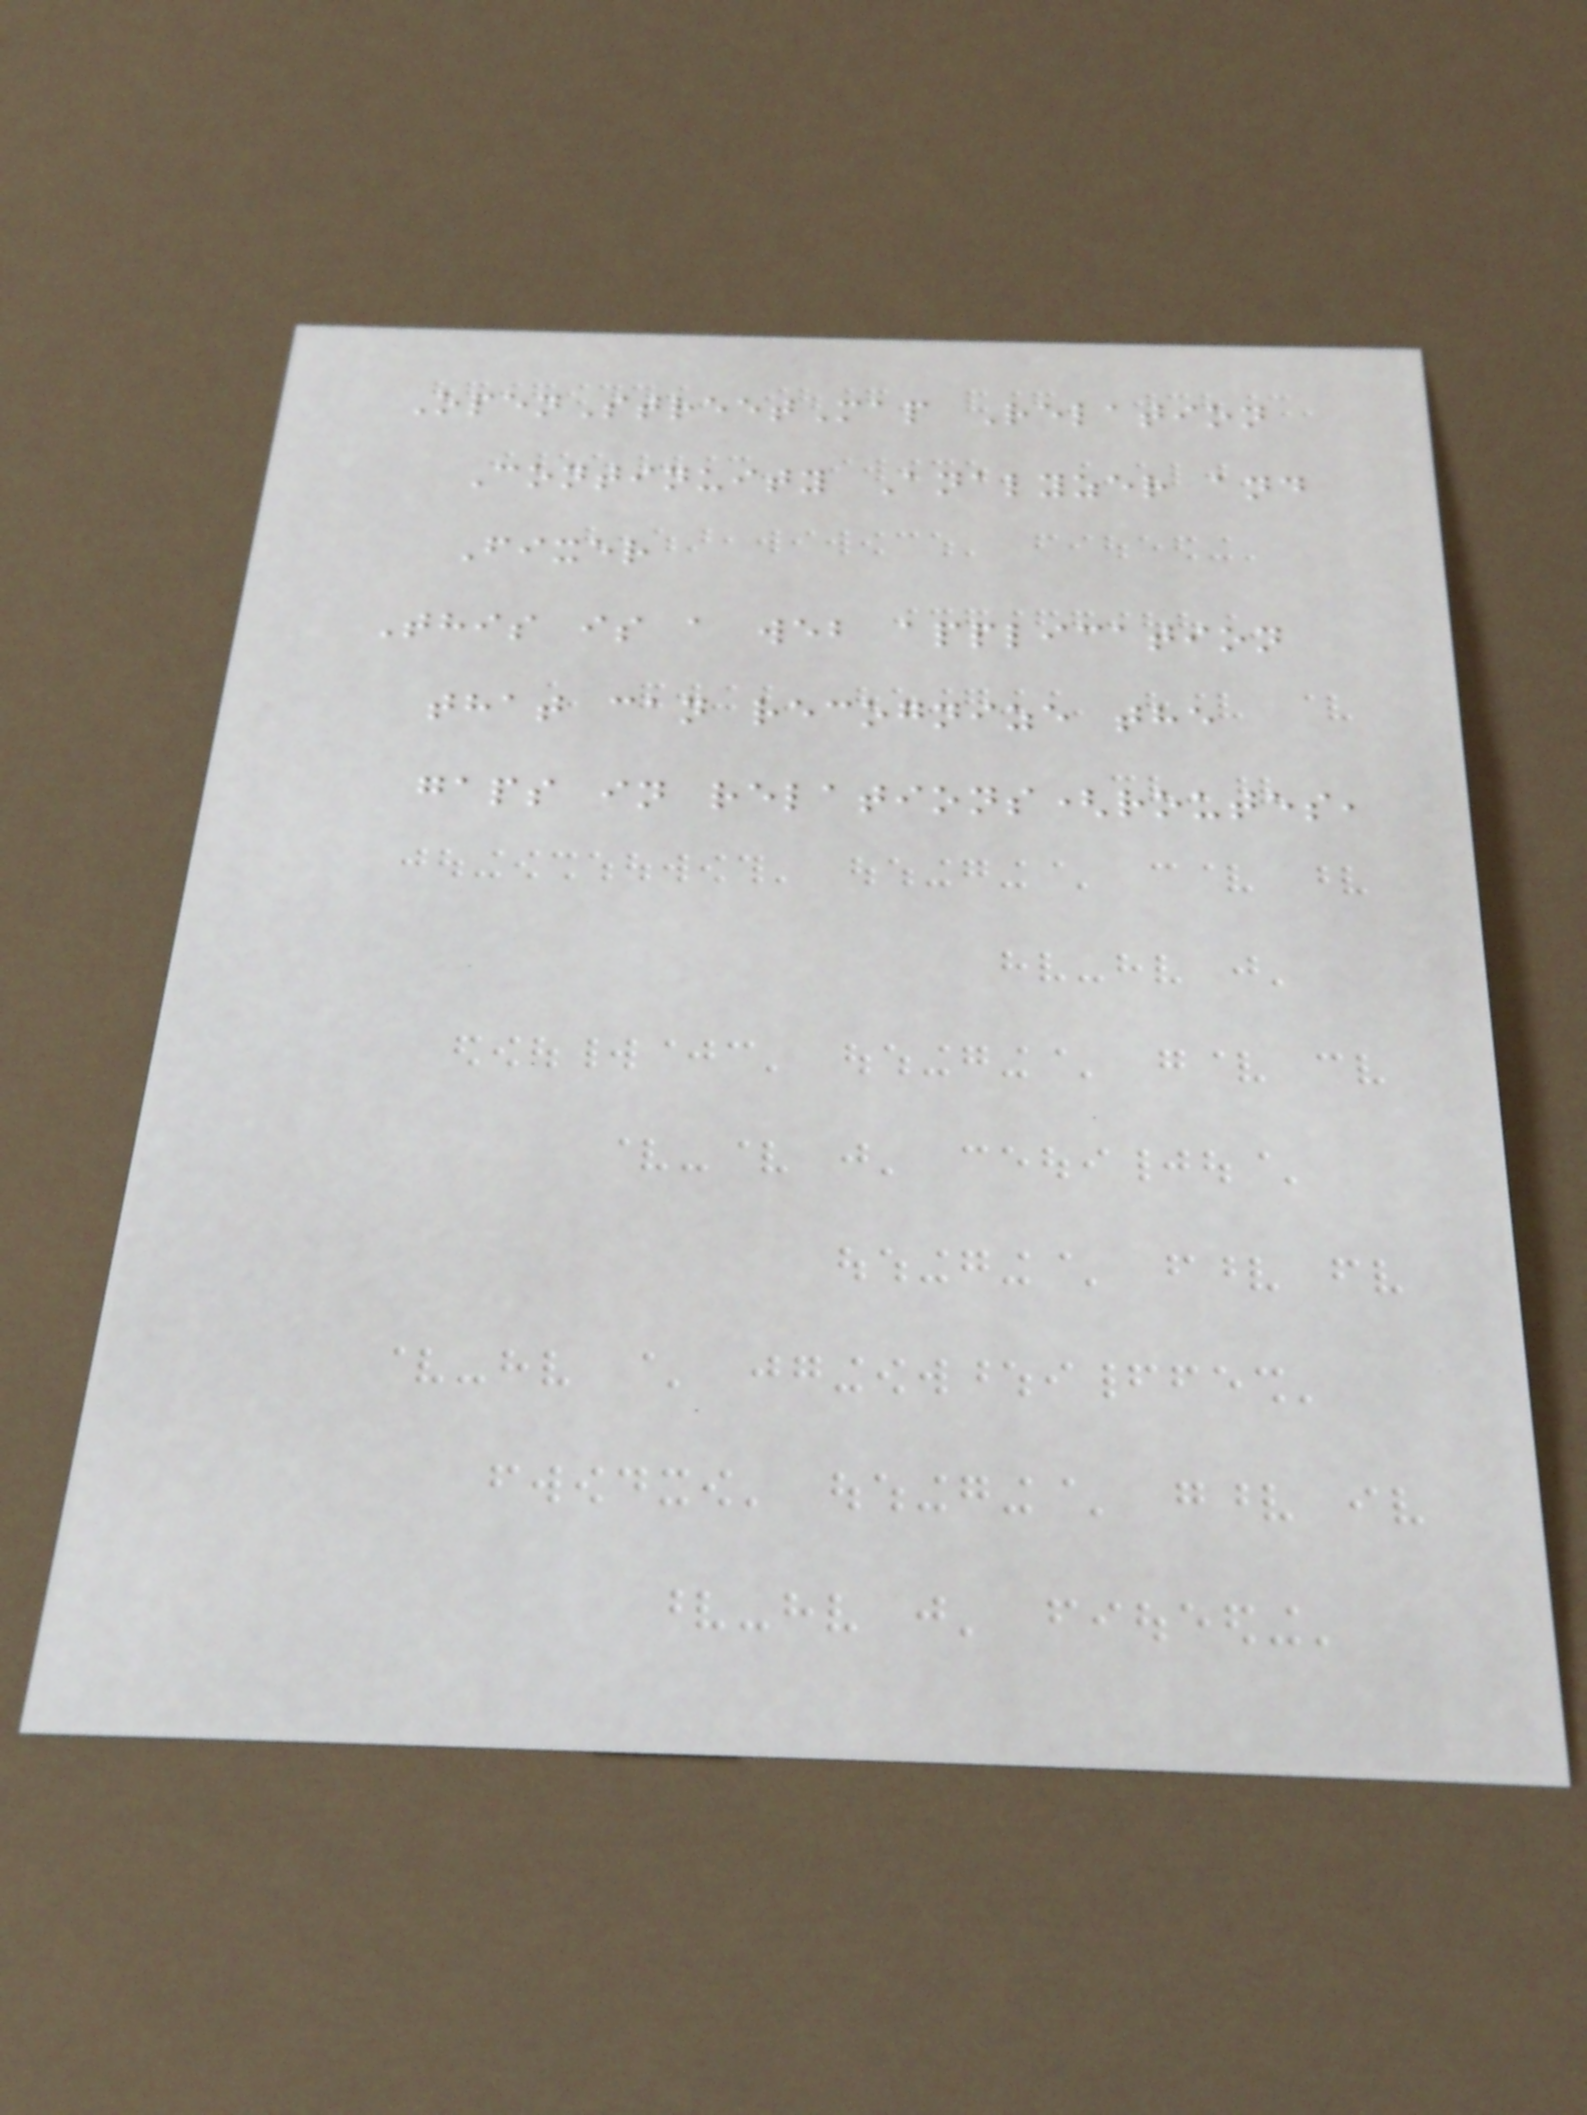OpenStreetMap Relation
Continuity Analyzer and
Fixer
This is a web application
that can recognize the
gaps in relations(routes,
